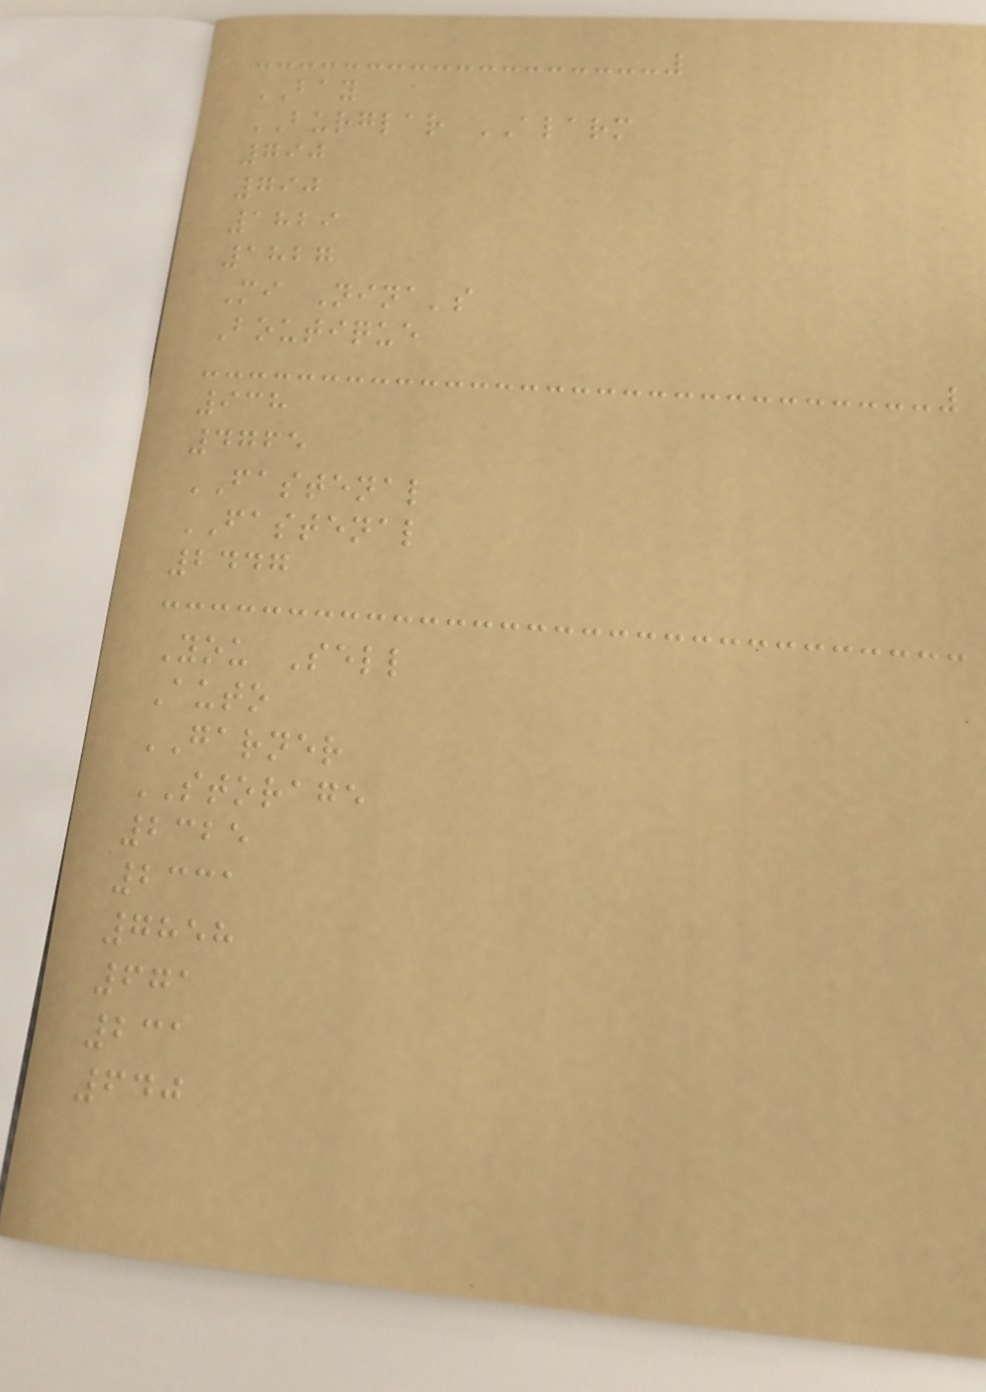BAY
BURGLAR ALARM
790
790
1829
1827
Mi Nina's
Boutique
938
4765
FASTENAL
FASTENAL
2447
You Sell
Auto
GARNER
STORAGE
2325
2331
7858
671
231
640
